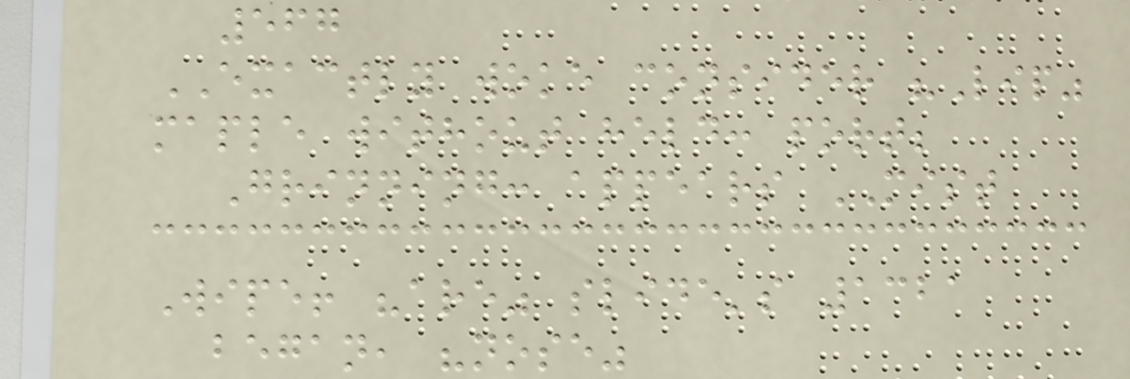567
EXACTLY woke consider "Lip"
maple without held: port;
Grinning: appears MIST
Wipe! "are" slide's 1321
began, "nose"
